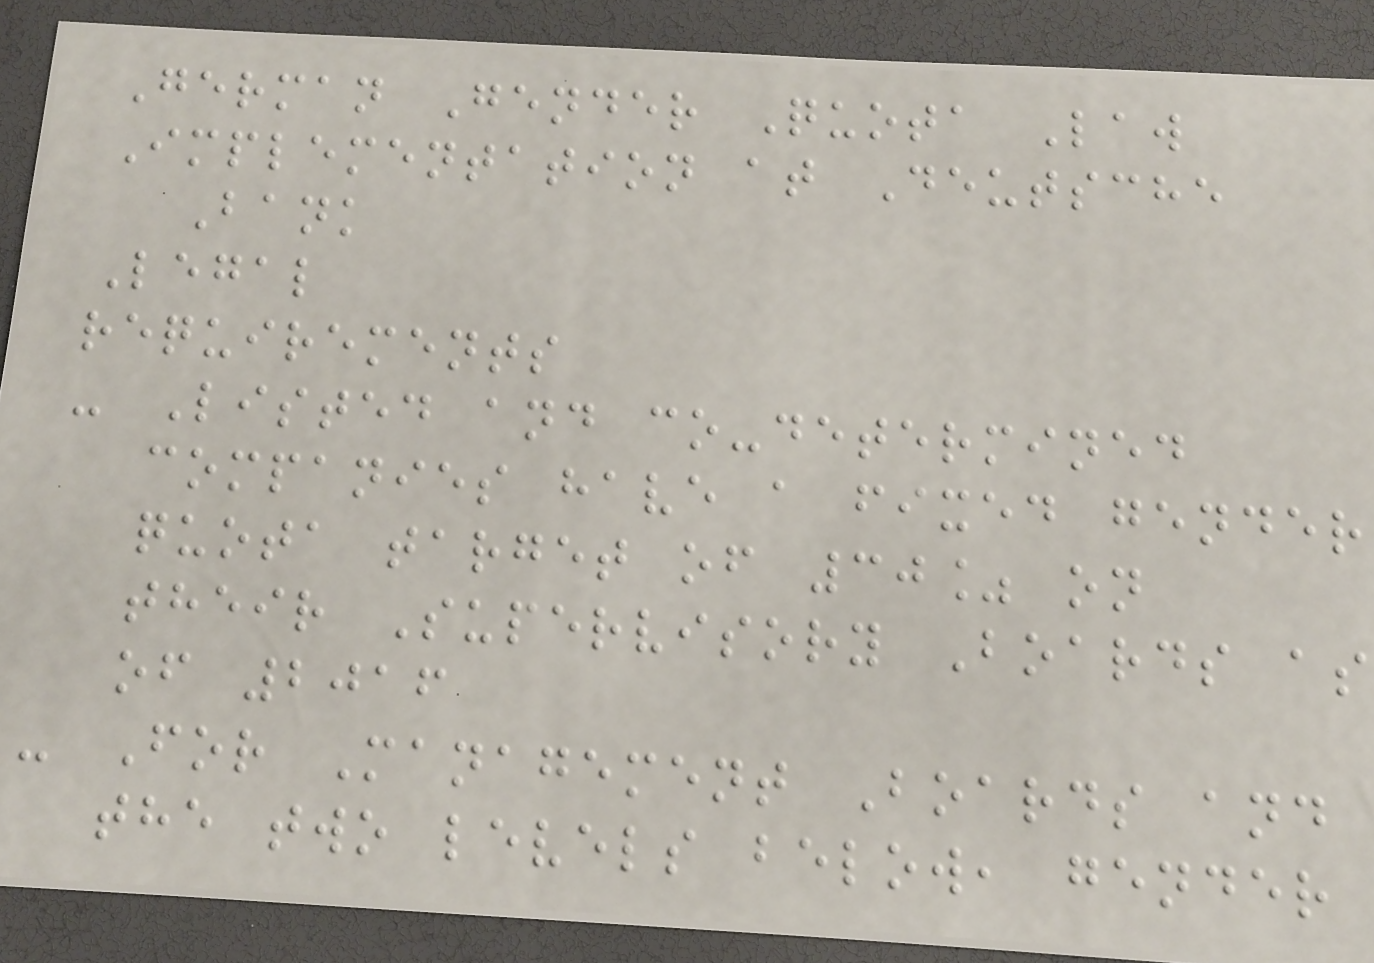German Gender Quota Law
Implementation at Deutsche
Bank
Legal
requirements
- Listed and co-determined
companies have a fixed gender
quota target of 30% on
their Supervisory Boards as
of 2016
- For Management Boards and
the two levels below, gender
